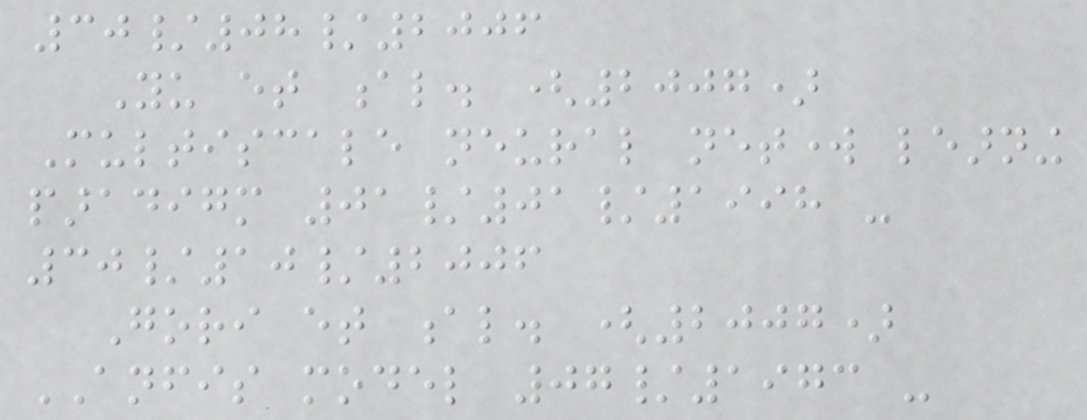30/08/2006
Yu et al. (2007)
Multiscale neural network learning
paradigm 01/01/1998 -
30/10/2006
Gori et al. (2007)
ANFIS model 07/1973 -
